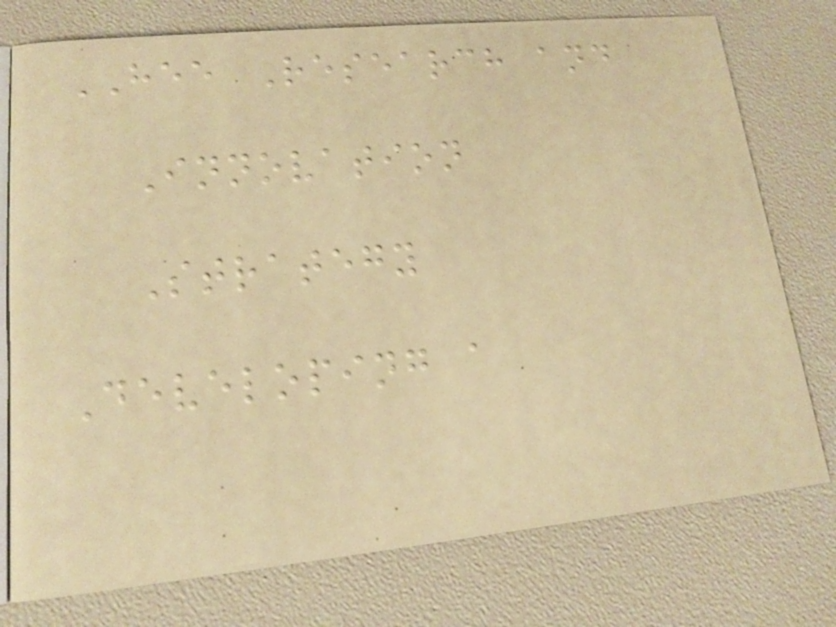HEE Research and
Innovation
Strategy
Developing a
